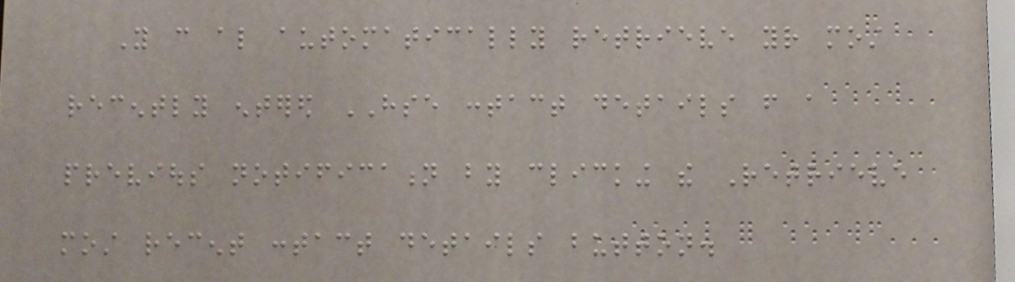You can also automatically retrieve your most
recently entered HSE contact details from a
previous notification by clicking the Retrieve
most recent contact details button.
